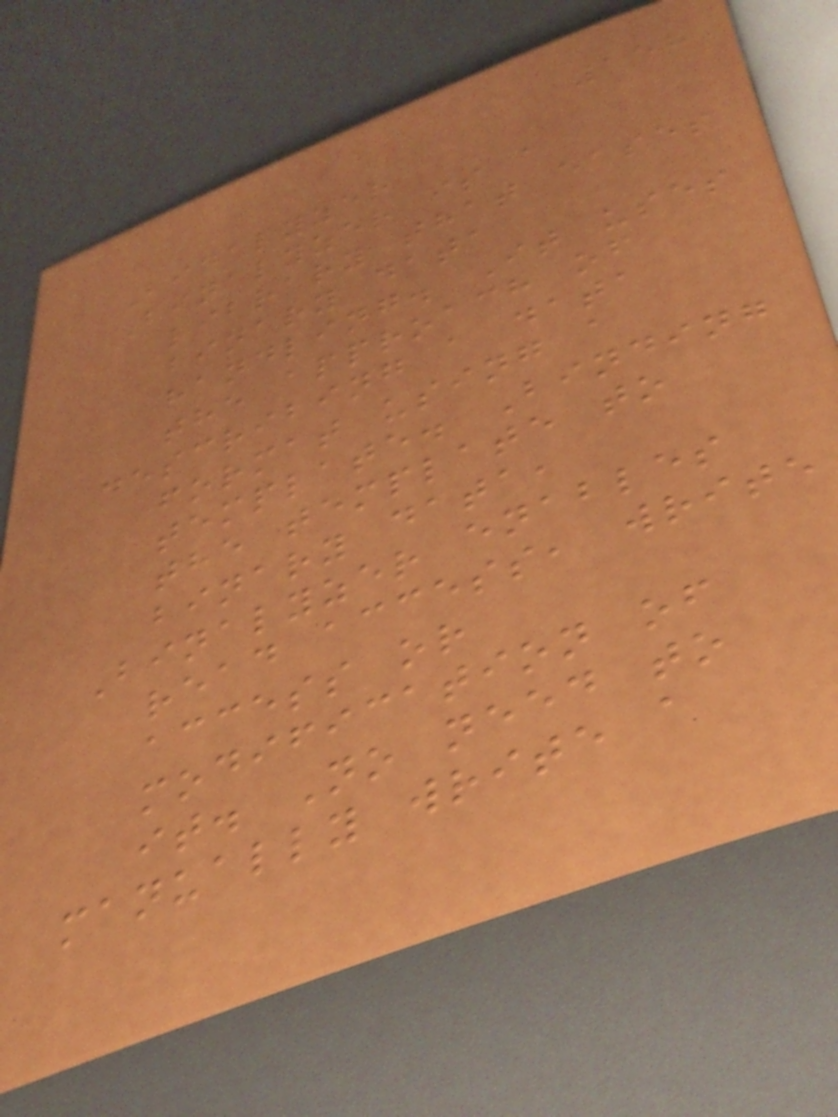158
Binalyzer
Binalyzer is a
library that eases
binary data
handling. It uses
the approach of
describing a data
format using a
template. Binding
the template to
binary data,
Binalyzer enables
read access, write
access or
modification of
it. No need to
manually write a
